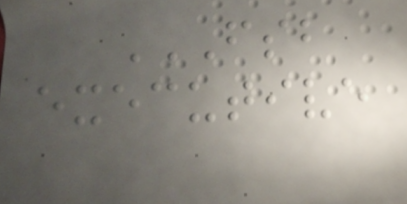FSB
EXECUTIVE
